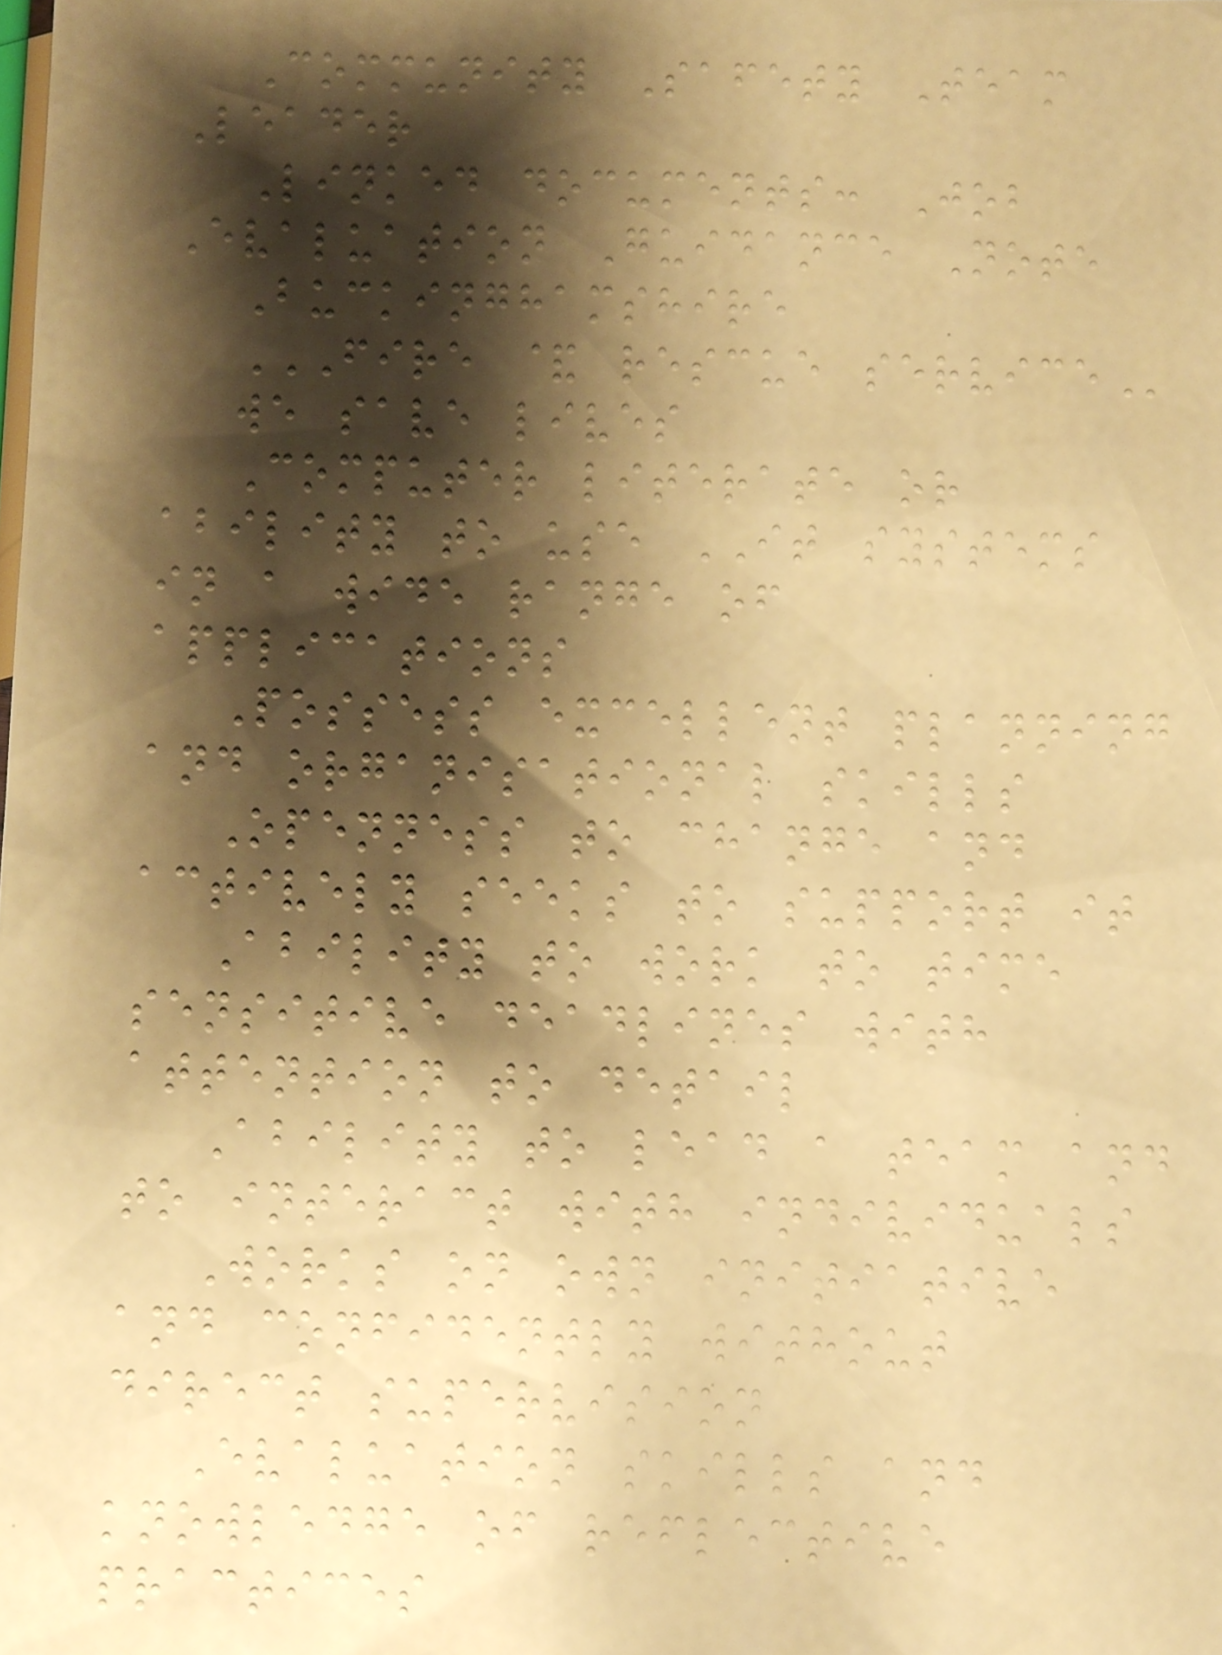Community Safety Team
Leader
Linked documents: Job
Evaluation Guidance Note
Buckinghamshire
FIRE & RESCUE SERVICE
we save lives
Computer literate or
ability to use IT systems
in a wide range of
applications
Possess excellent planning
and organisational skills
Openness to change and
actively seeks to support it
Ability to work to time
sensitive deadlines with
attention to detail
Ability to lead a team and
to interact with individuals
Works on own initiative
and confidently without
direct supervision
Evaluation skills and
knowledge of reflective
practices
